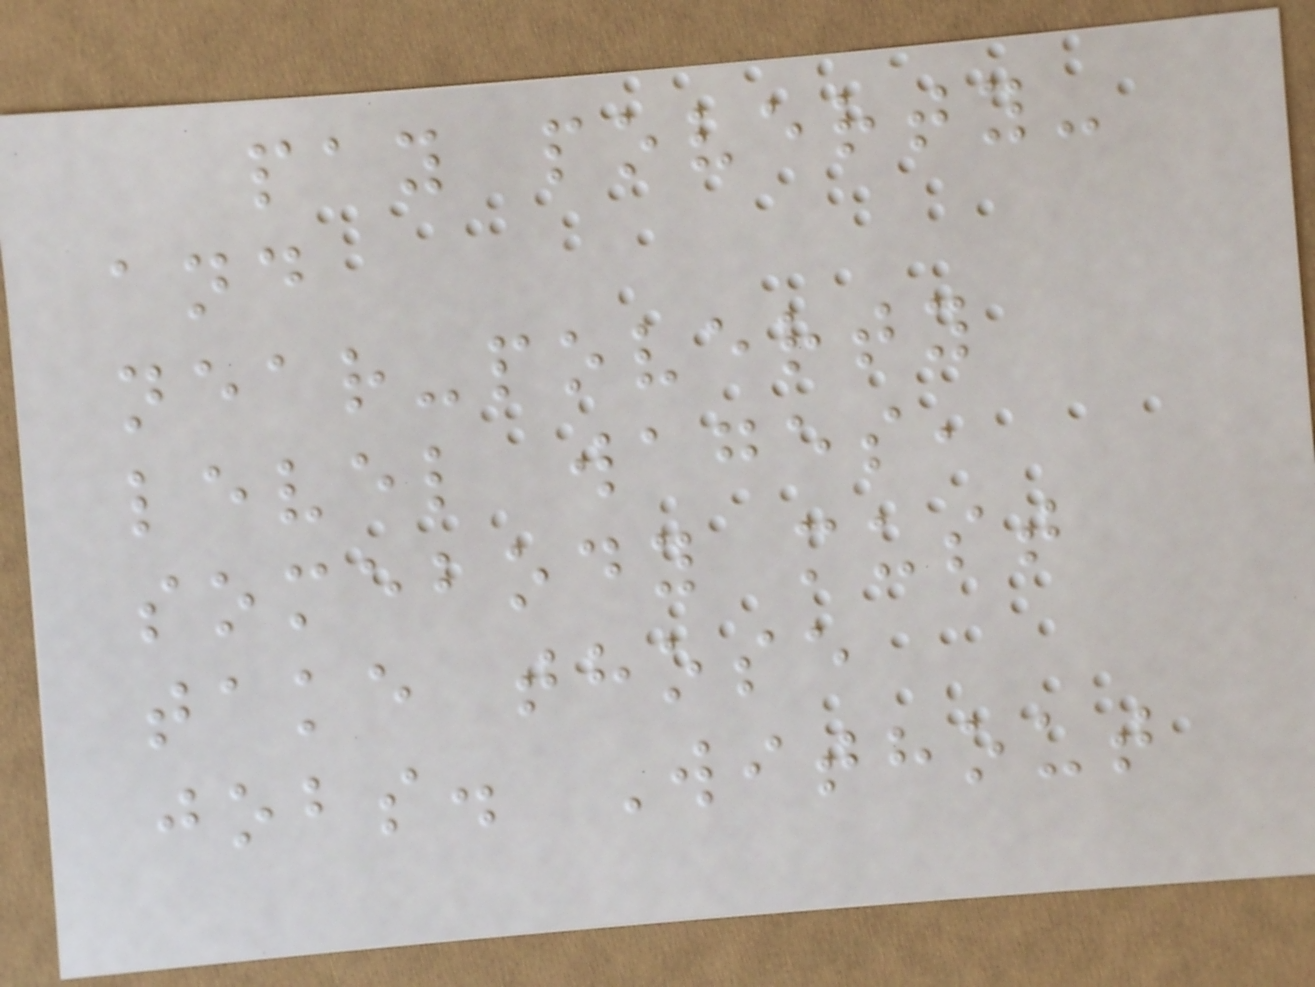pay poverty-
and
near-poverty
level wages,
somebody must
take those
jobs. Without
